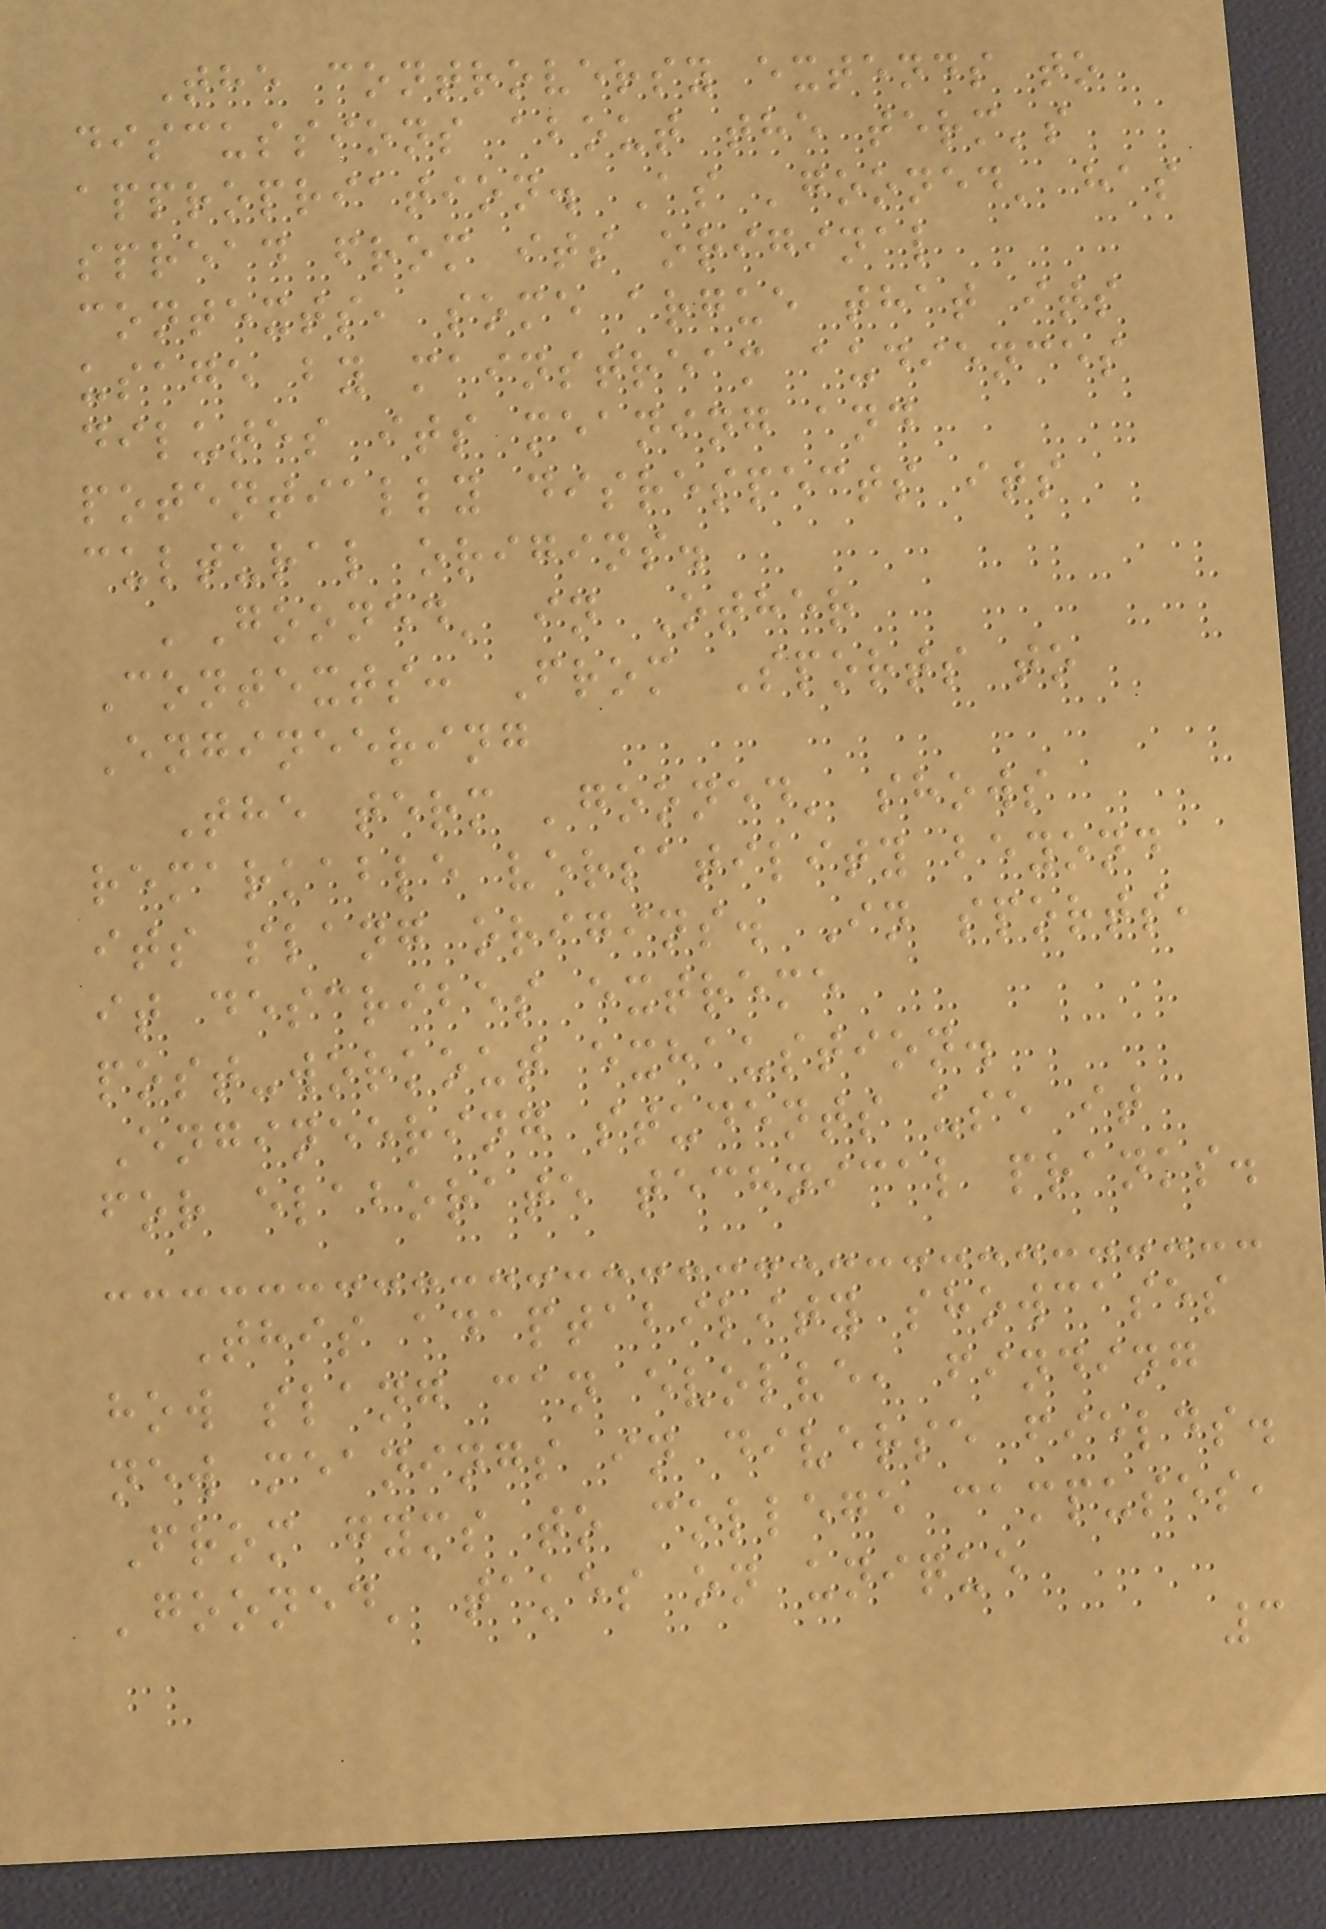The controversy extends to
discussions about the term's
appropriation. As 'gooned' has
spread from its original
contexts, some argue that its
usage by mainstream audiences
dilutes its meaning and
potentially disrespects its
cultural origins.
'Gooned' in Other
Contexts: From Sports to
Engineering
The term 'gooned' shows
remarkable versatility beyond
its slang origins. In sports,
it describes extreme
post-workout exhaustion.
Engineering students use it
for elaborate technical pranks.
This adaptability showcases
how slang can evolve, finding
new meanings in diverse fields.
From gyms to college campuses,
'gooned' takes on unique
3
